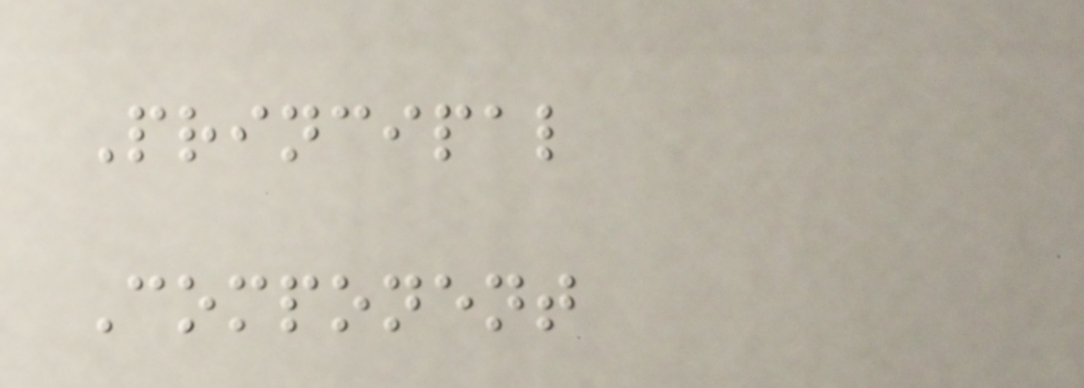Principal
Component
